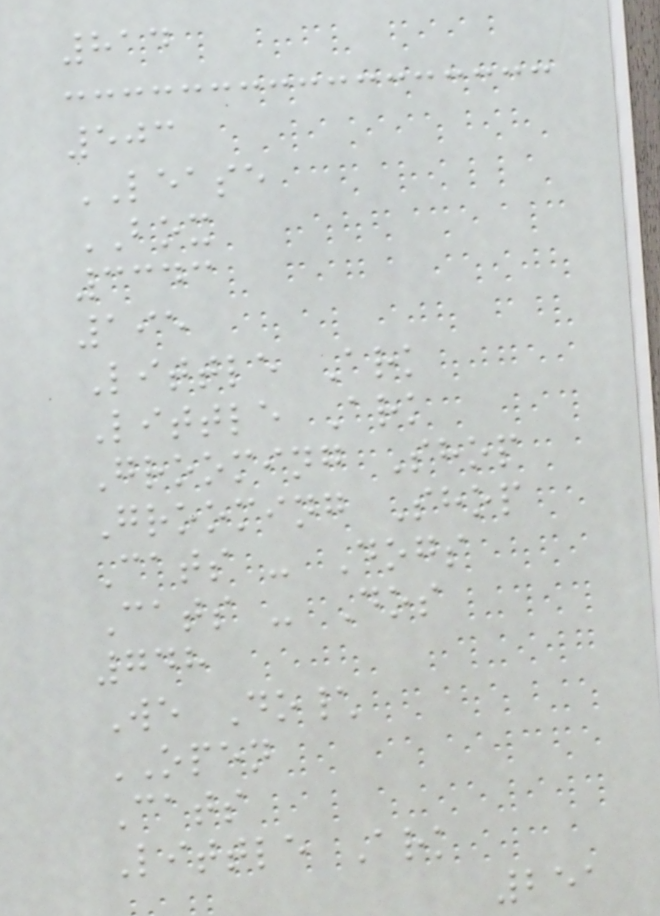814
503
LEASE
BOX
3343
195
Little Ark
Little Ark
Grooming Shop
Grooming Shop
Cats - Dogs
Cats - Dos
748
We Do\
OPEN
Cats
Little Ark
251
